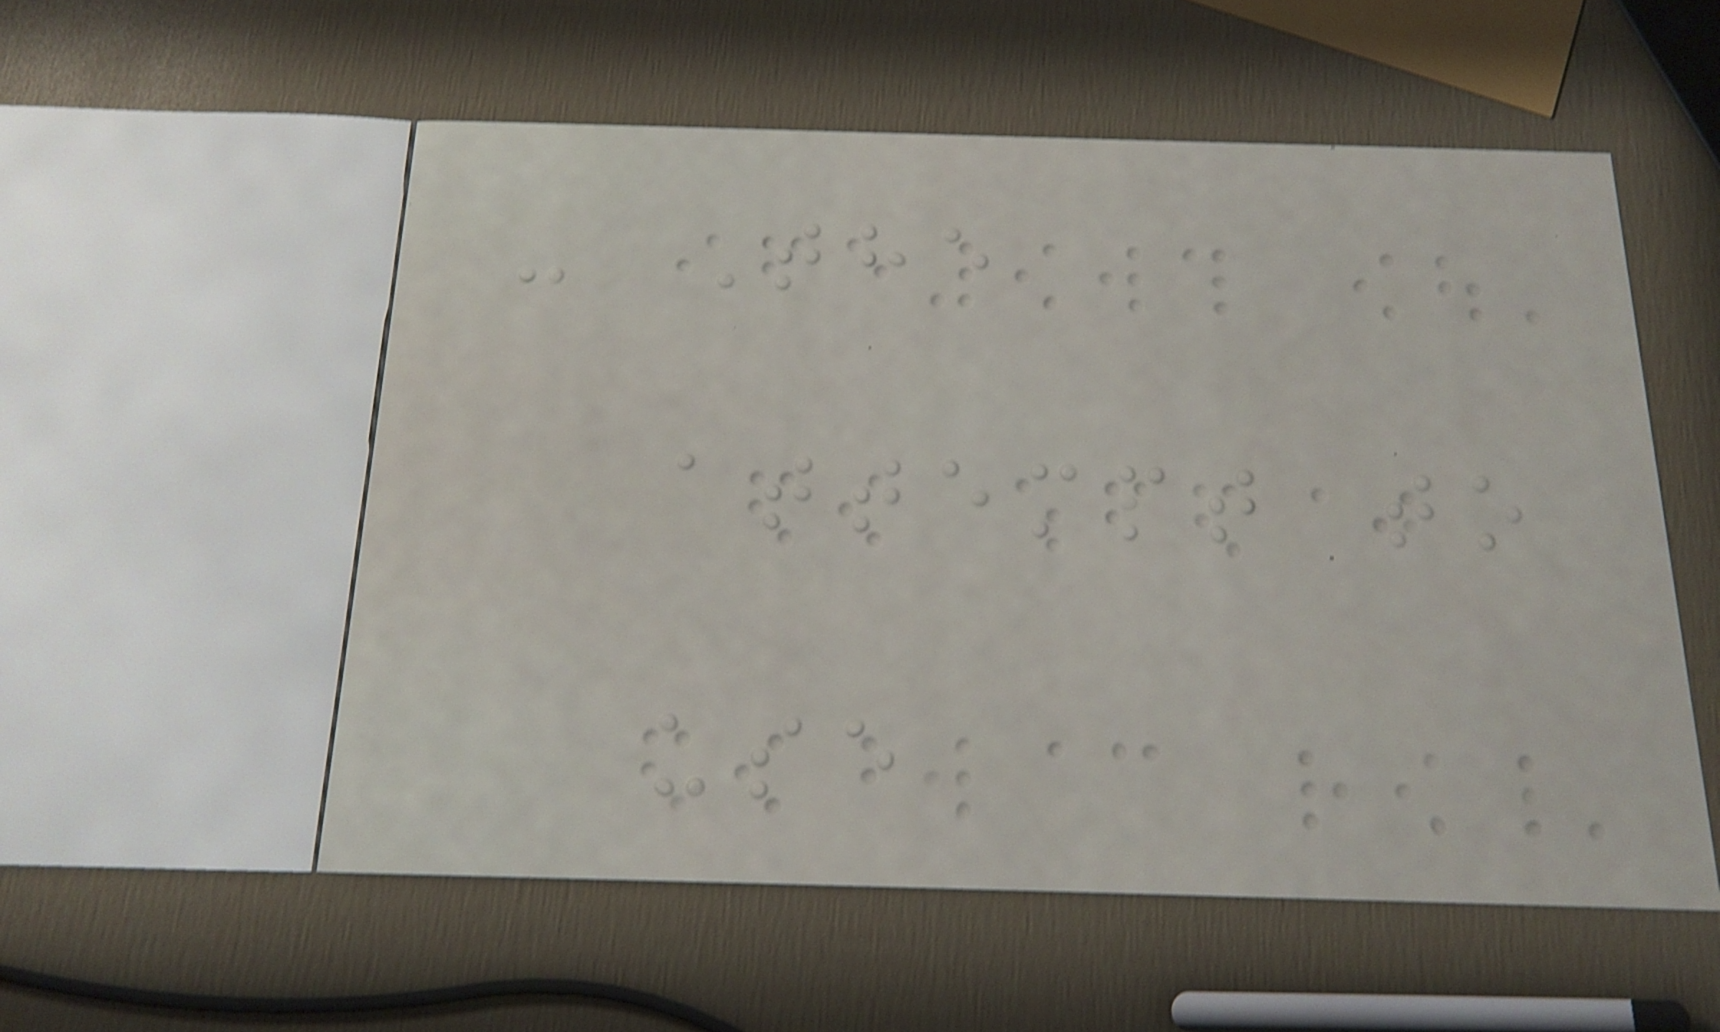- The
attempt to
use
